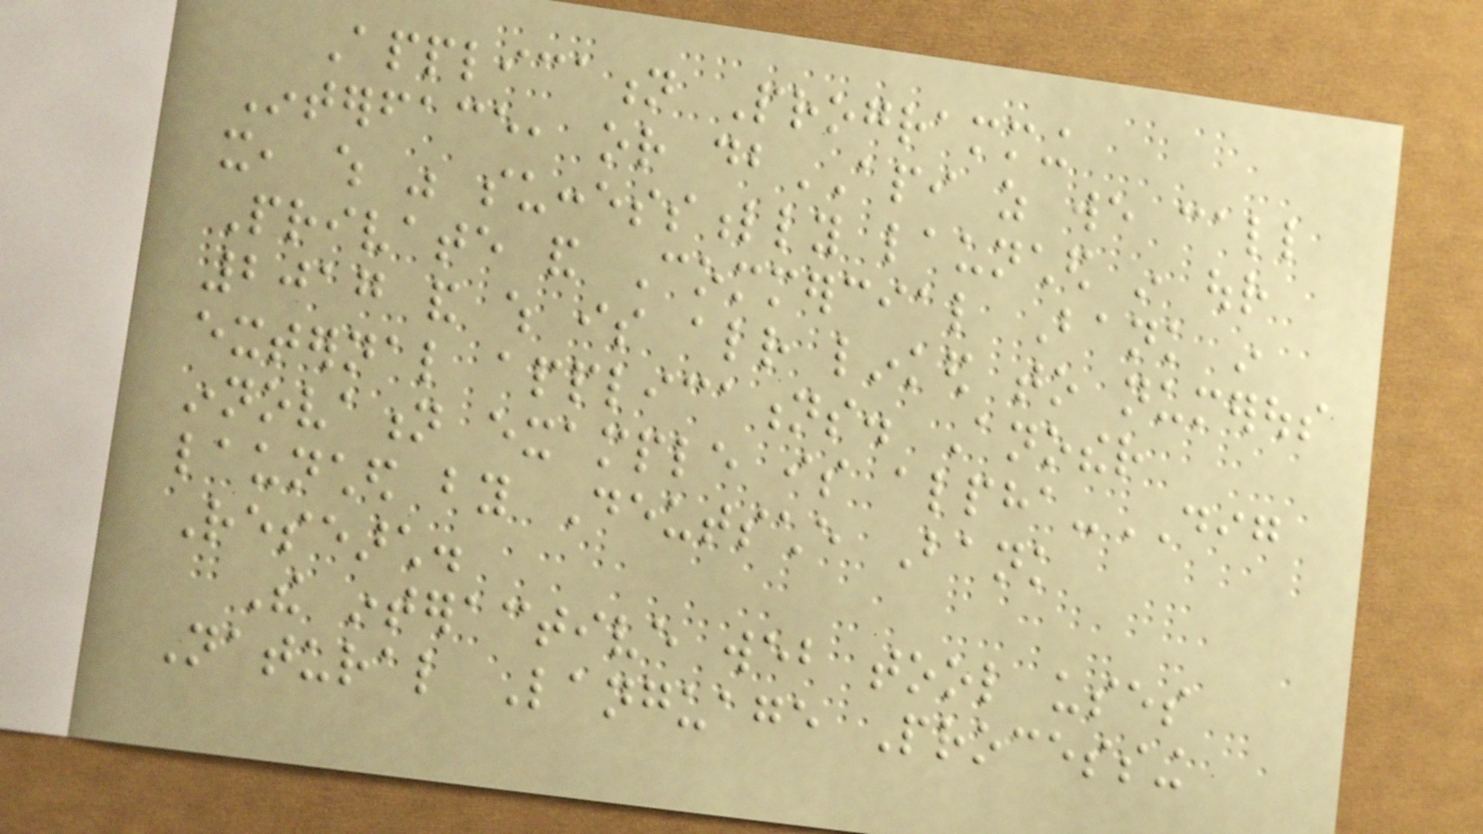Application Programming
Interface, or dbAPI as we call
it, which was successfully launched in our
Private and Commercial Bank in
2017 and which is already linked to numerous
external applications. Another
innovation example is alpha-DIG
launched by Deutsche Bank
Research.
The interactive web tool uses
Natural Language Processing
